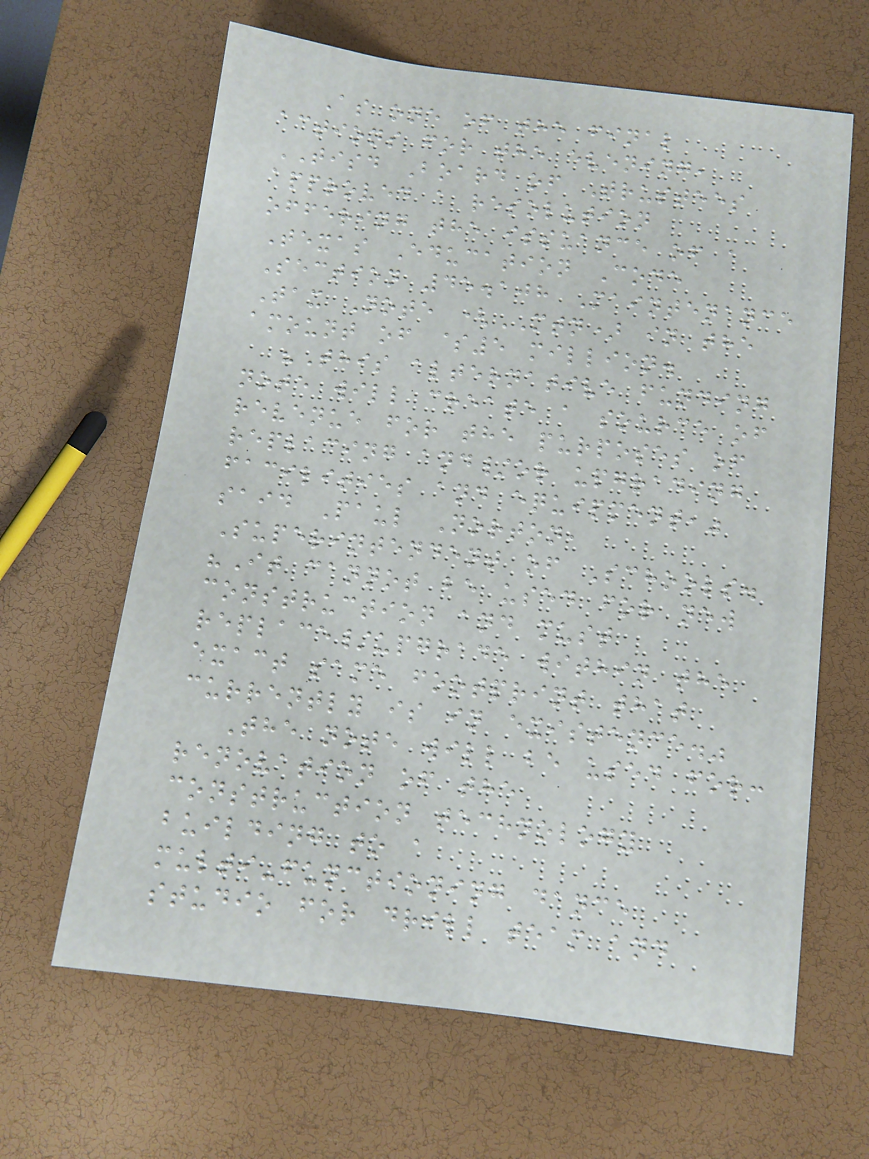As one of the final
actions for the evening,
TISD Board of Trustees
approved a resolution
offering the issuance of a
Texas Education Code
Section 45.108 Maintenance
Tax Note (MTN) in the
amount of $5 million.
"This alternative funding
note will create a source of
revenue for the purposes of
replacing and/or upgrading
facilities and equipment,"
said Paul Norton,
Superintendent of Schools.
"It cannot be used for new
construction and must
replace/upgrade within the
exact same footprint that
currently is in existence."
The note will be used for:
renovation of the
construction technology
building to a
multi-functioning dance
studio for drill team and
